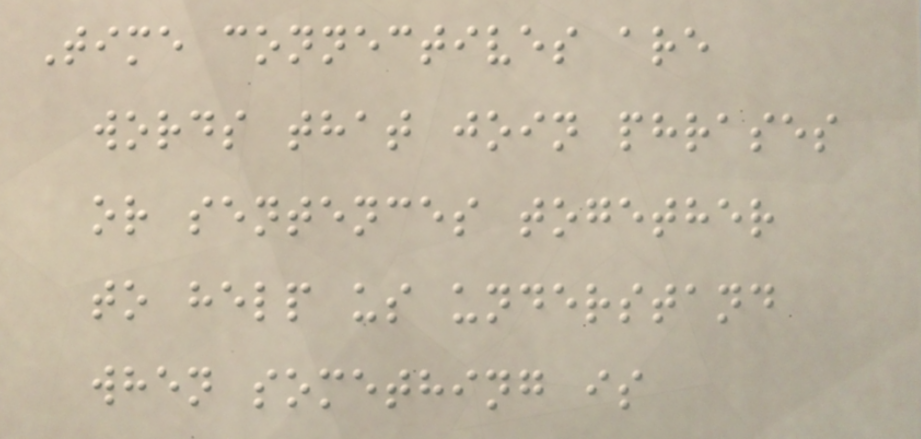Time connectives are
words that join phrases
or sentences together
to help us understand
when something is
